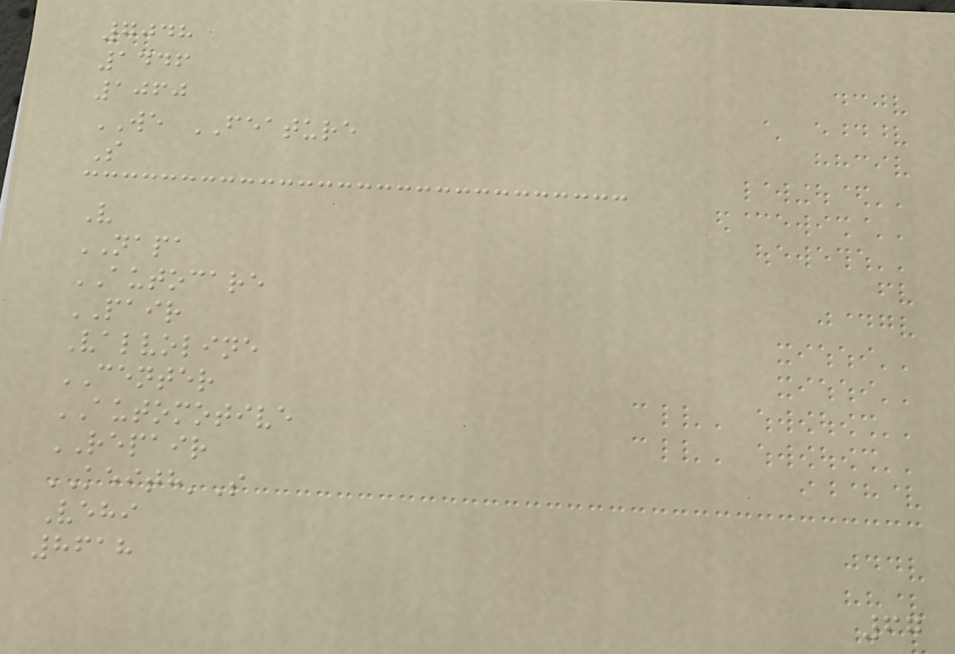7048
1446
1060
WE FEATURE
S
V
NAPA
AUTOCARE
PAIR
Valvoline
CENTER
AUTOMOTIVE
REPAIR
KEITH'S
Vehi
8618
67
